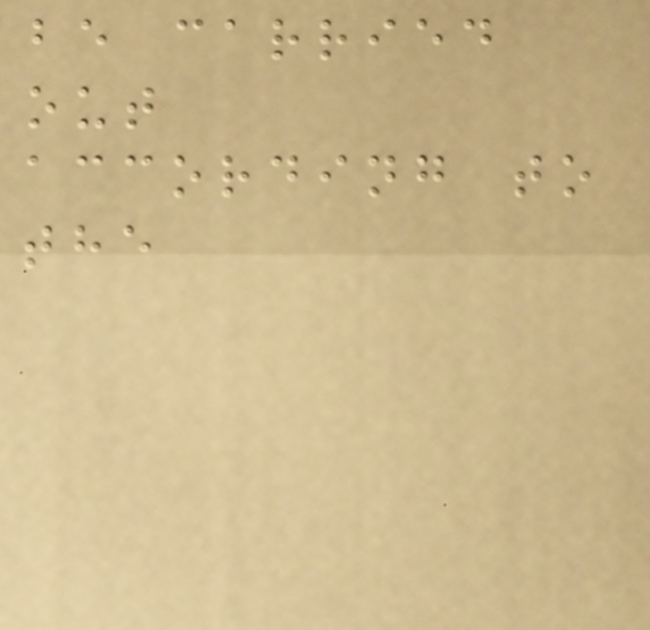be carried
out
according to
the
